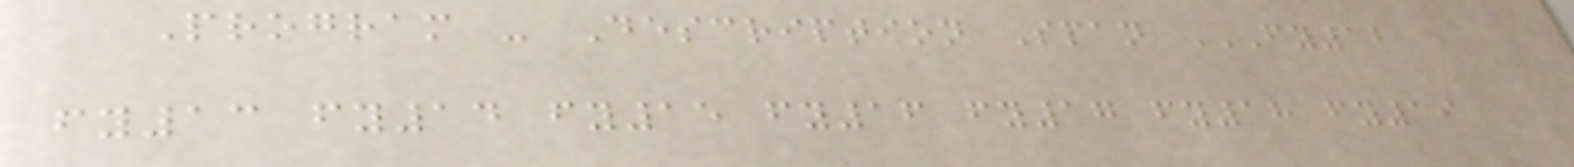Program - Description Span FY12
FY13 FY14 FY15 FY16 FY17 FY18 FY19
